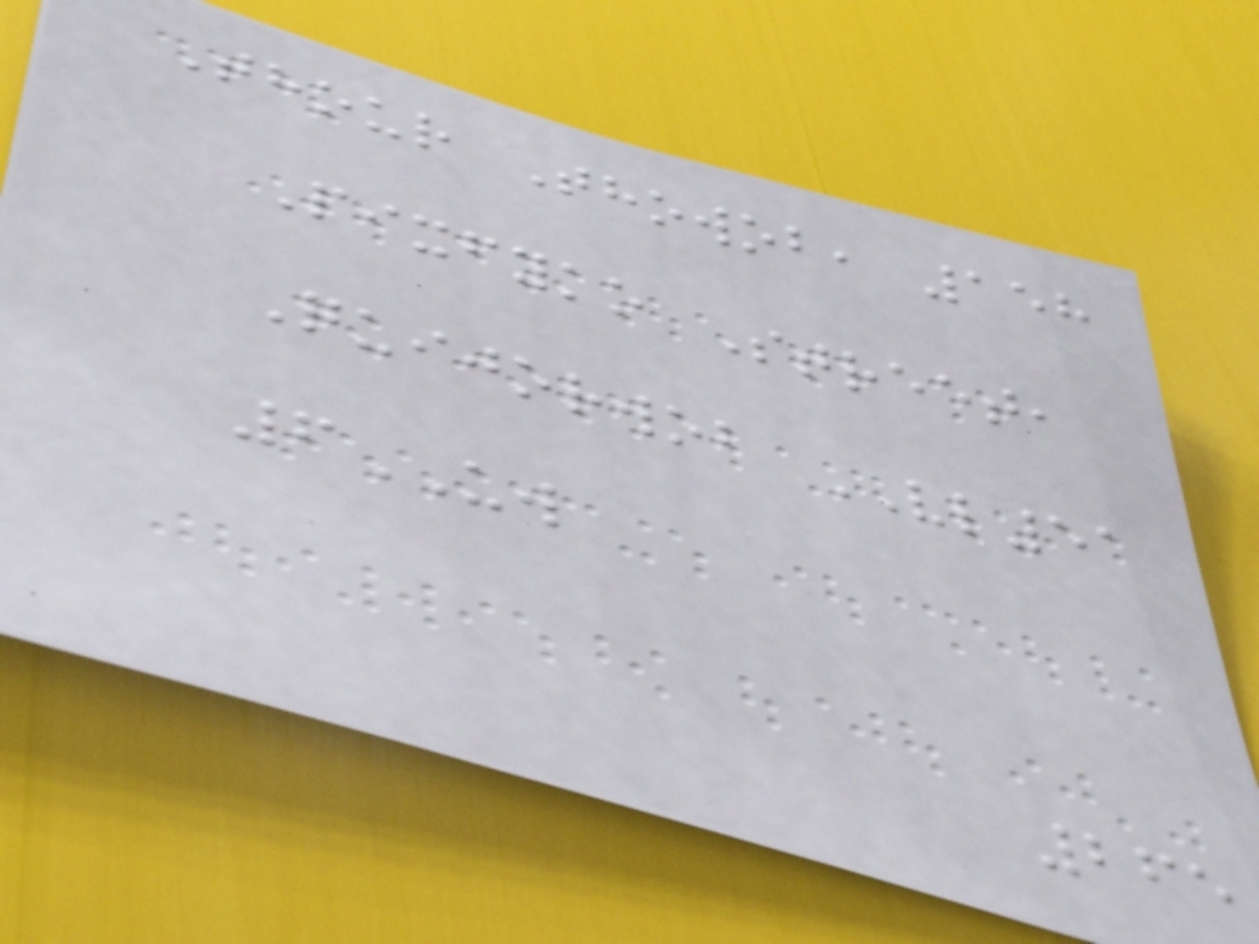Thour Thowob, 158
Pixfyko Street,
Quijorwob VL51
6UW
265
